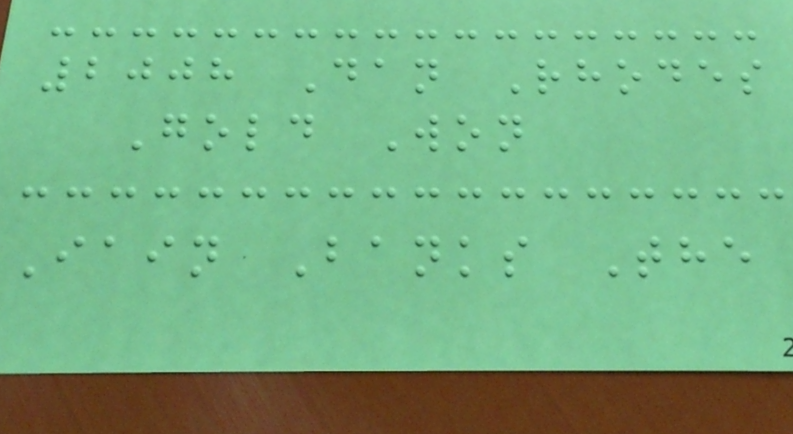2008 Dan Rhodes
Gold Won
Iain Banks The
